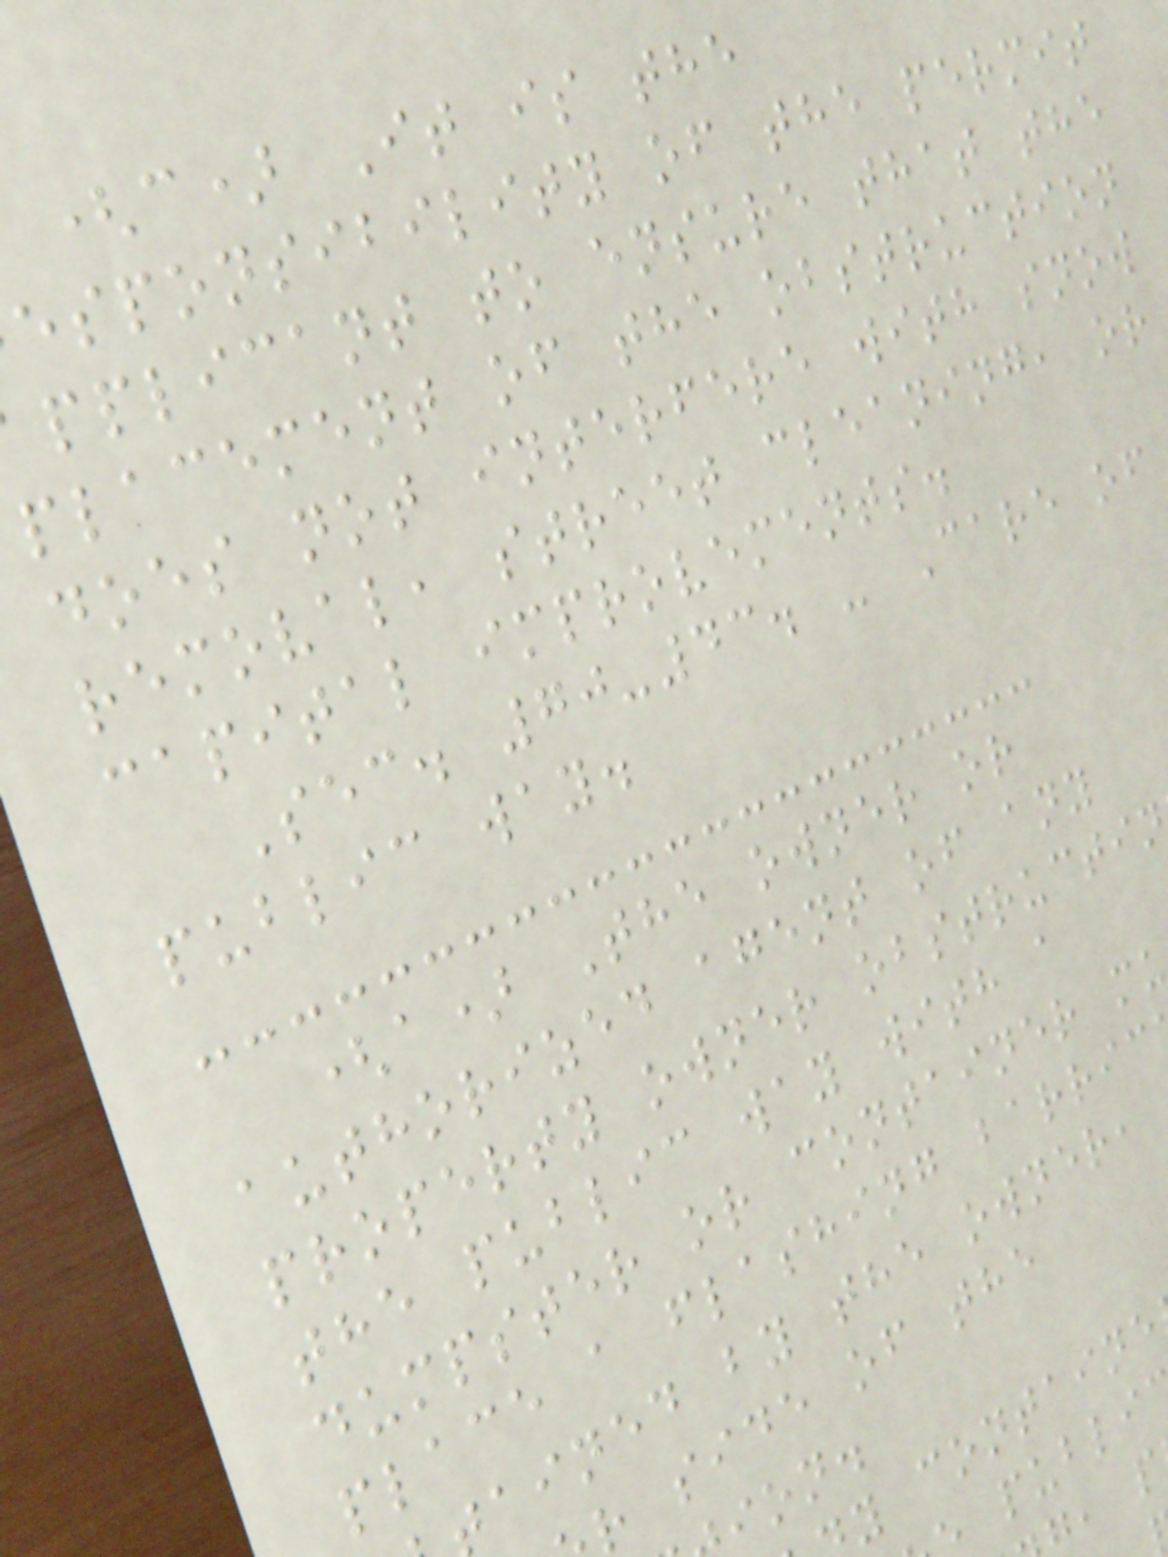(c) It is the
esponsibility of the permit
pplicant to ensure that the
placement of the obstruction
does not interfere with snow
removal, street cleaning, or
capital improvements.
Sec. 70-43. - Care of
public way.
(a) The owner or
authorized agent of any
property owner obstructin
the public way with a
dumpster or container mu
place a flashing barric
ained by the owner,
r side of the
ion.
y containe
